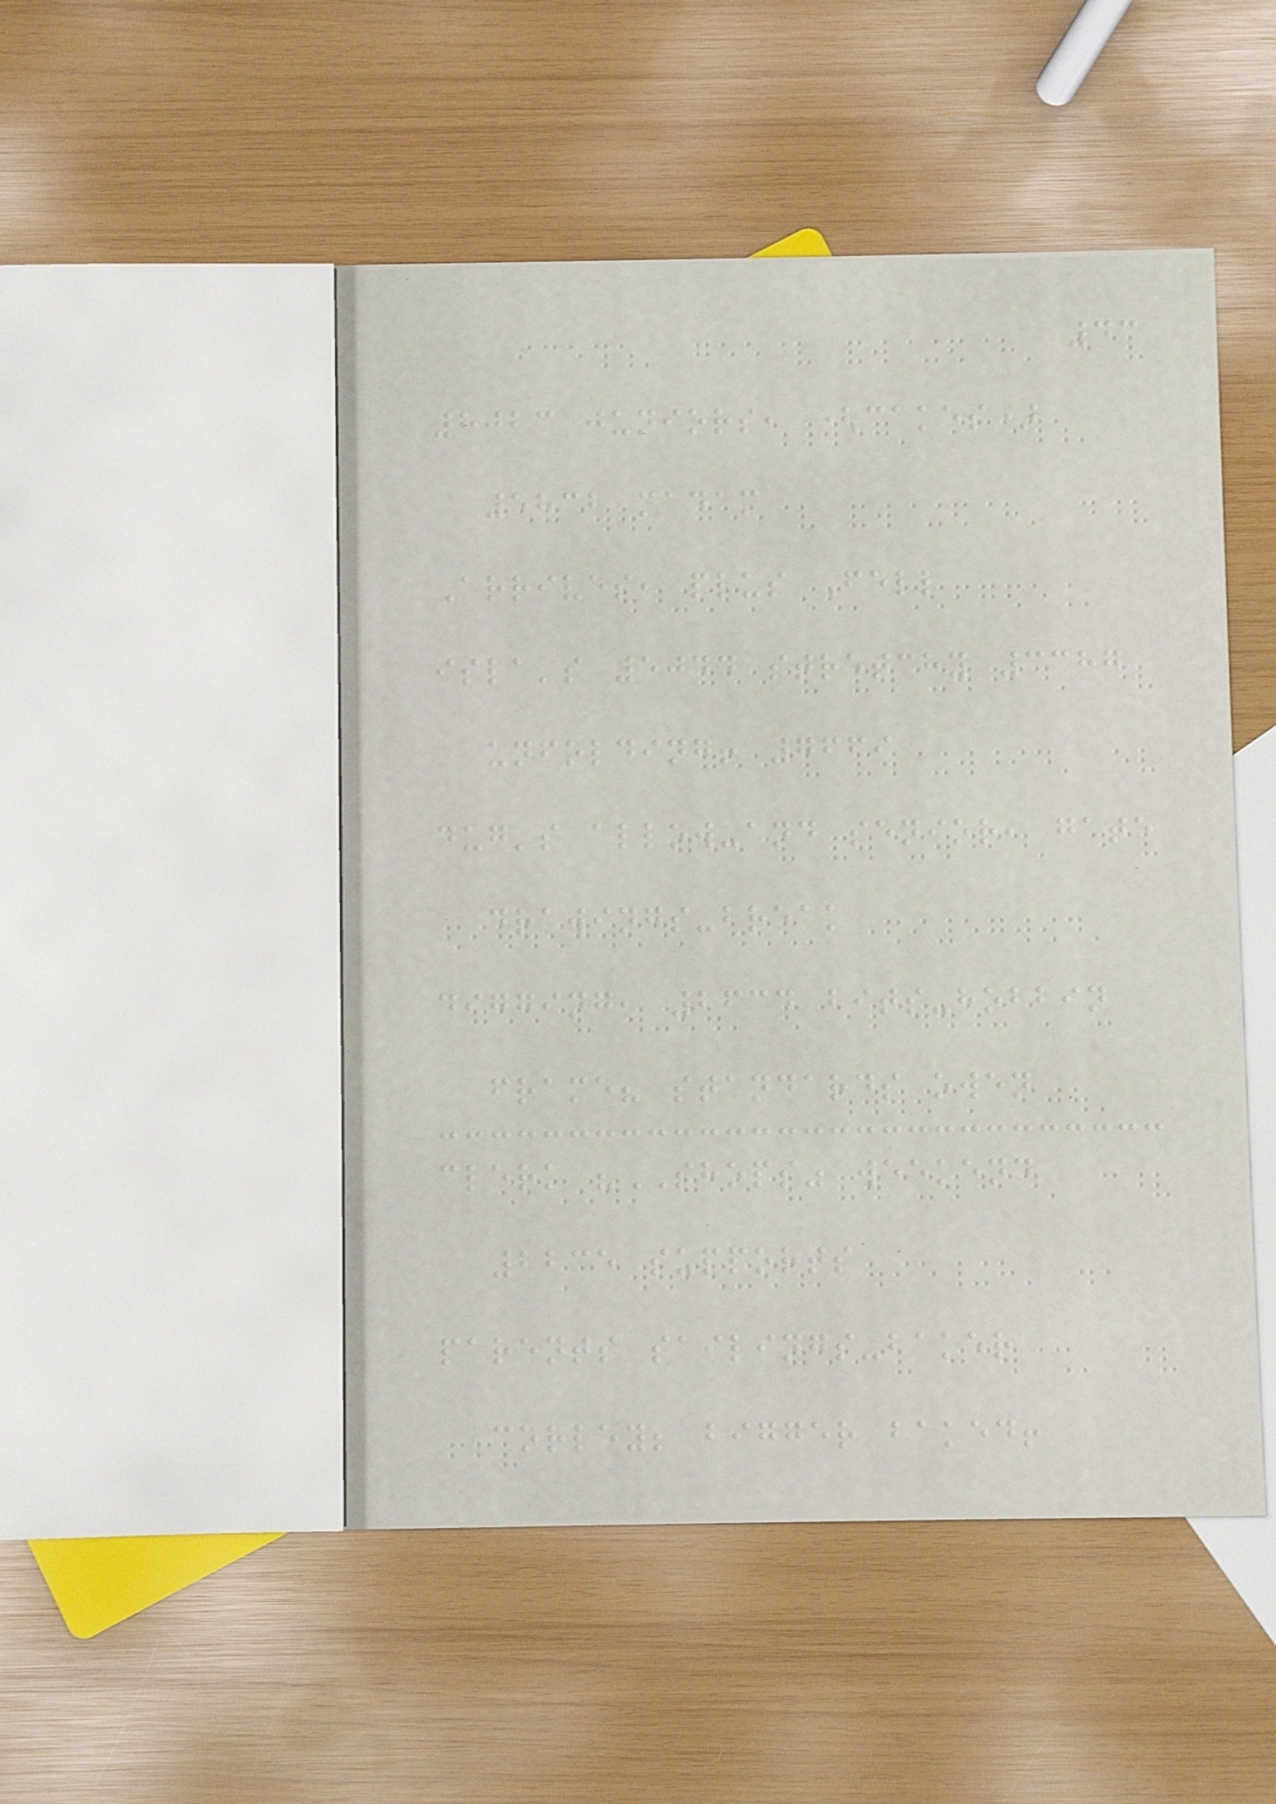43
8023 juniors, (cakes)
5832 madam
Arrives, plus Fell
isla's 5044 stretchy 3387
unfolding! 7669
dug's allow-and senior, gate
drawings-break
digging, 2634 bits-hobbin
frame? standards owen
clerk "SHOPS" weekend
2235 supports
parents sailings-baker
corley; bigger baked!
